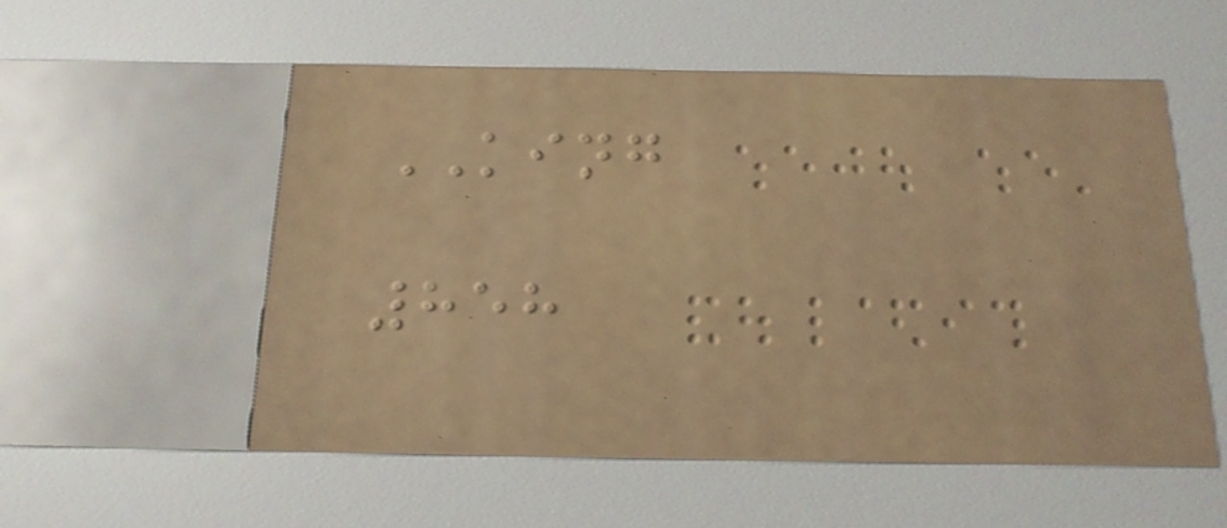KING
858
